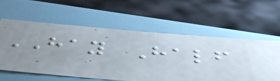HAY Half
